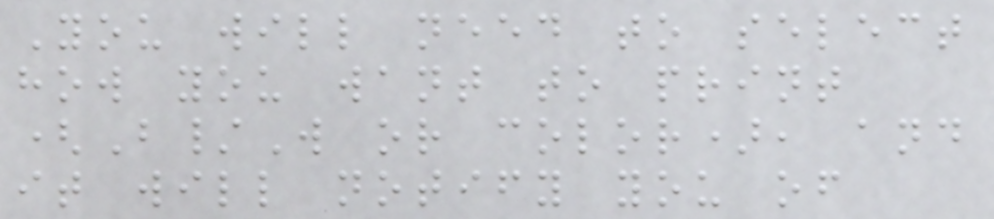You will need to select
how you want to print
(B/W or color), and
it will notify you of
